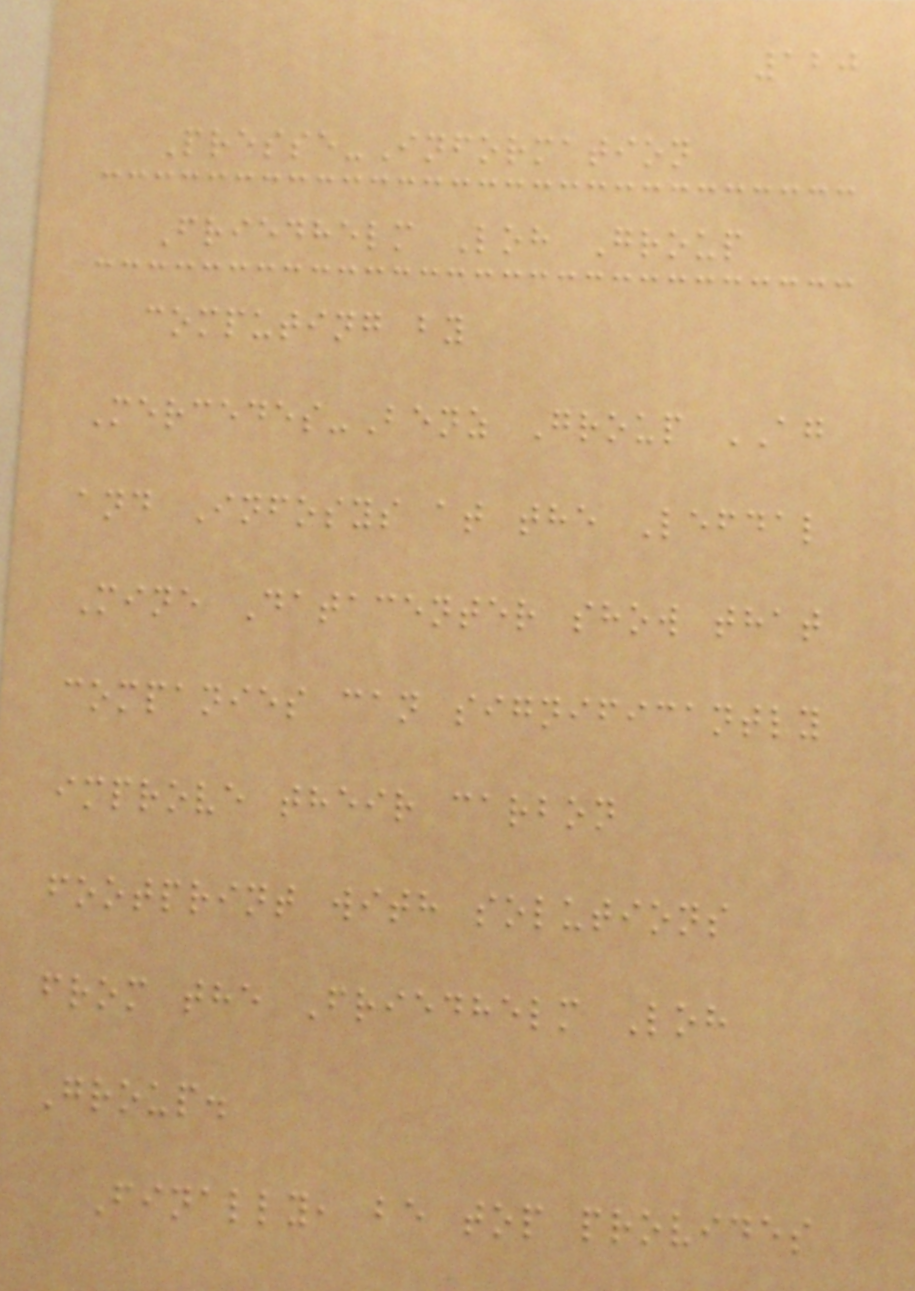120
Presse-Information
Friedhelm Loh Group
computing by
Mercedes-Benz Group AG
and Infosys at the Lefdal
Mine Datacenter show that
companies can significantly
improve their carbon
footprint with solutions
from the Friedhelm Loh
Group.
Finally, be top provides
